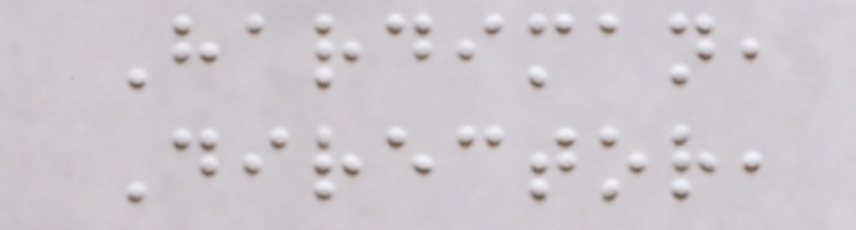Hardiman,
Director,
